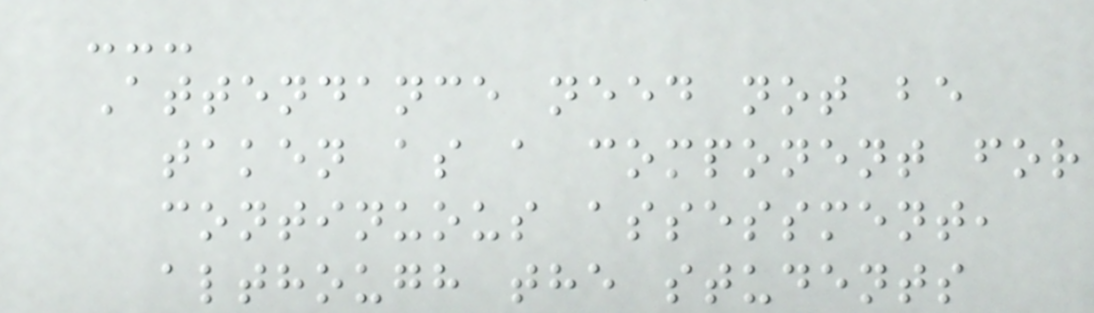---
Attendance need not be
taken as a component for
continuous assessment,
although the students
